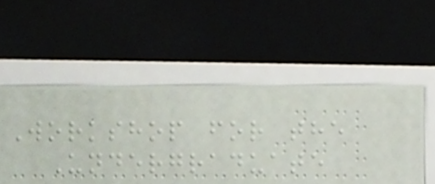Workshop for the
Undergraduate
